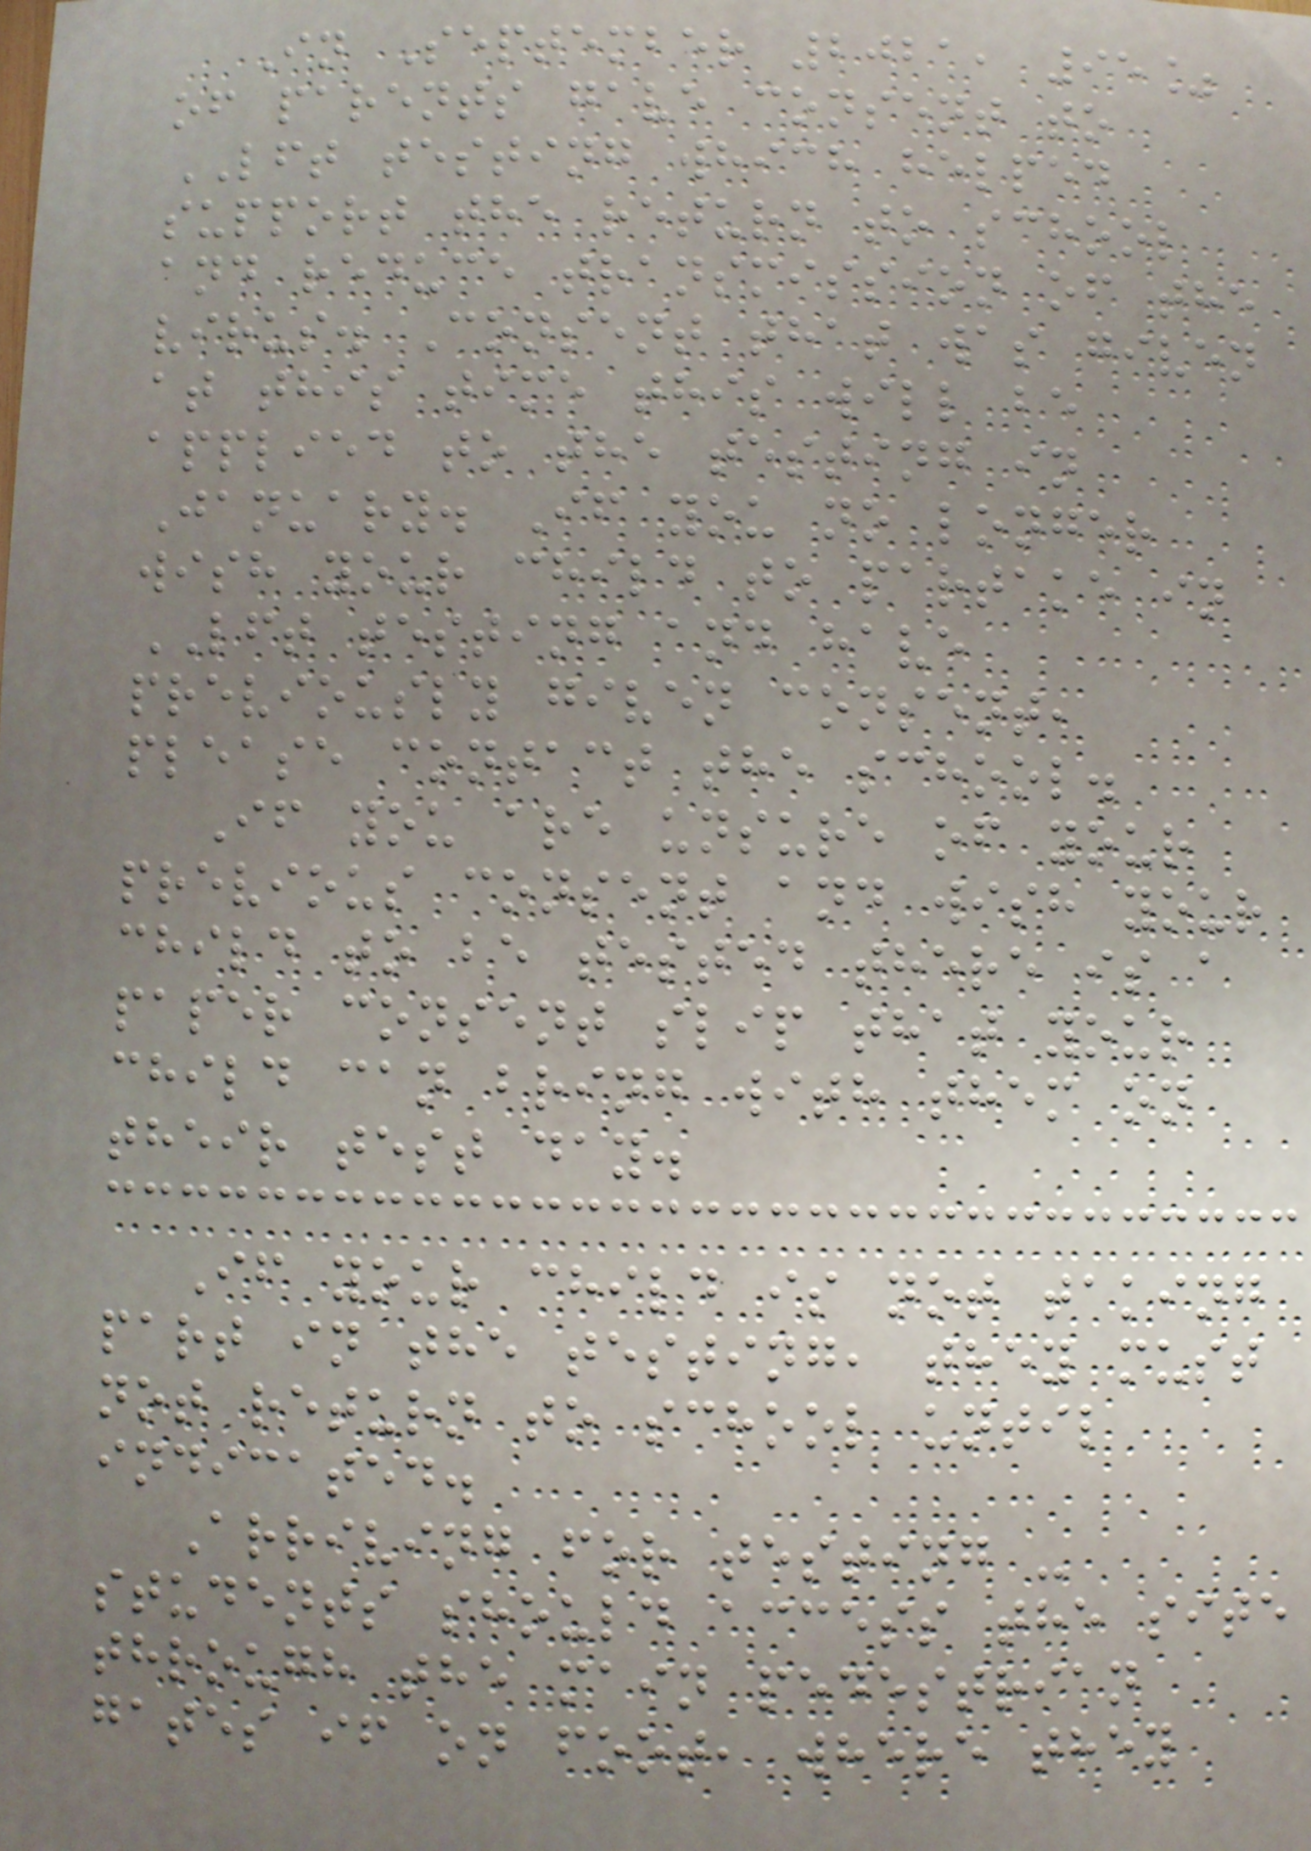In September 2021, 95%
of parents gave consent to
LFT testing which helped
support the return to school
and reduce transmission of the
virus. Consent that was given
at this time this will be
applied to the testing in
January. If you no longer
wish your child to partake in
LFT testing and have
previously given consent,
please contact the school.
If you are unsure of your
previous consent and wish your
child to be tested there is a
paper consent slip that your
child can bring with them on
their test day.
If your child is not taking
part in the testing, they must
not return to school until
indicated.
Arriving for testing -
students should access the site
through the main pedestrian
gates if on foot, where they
